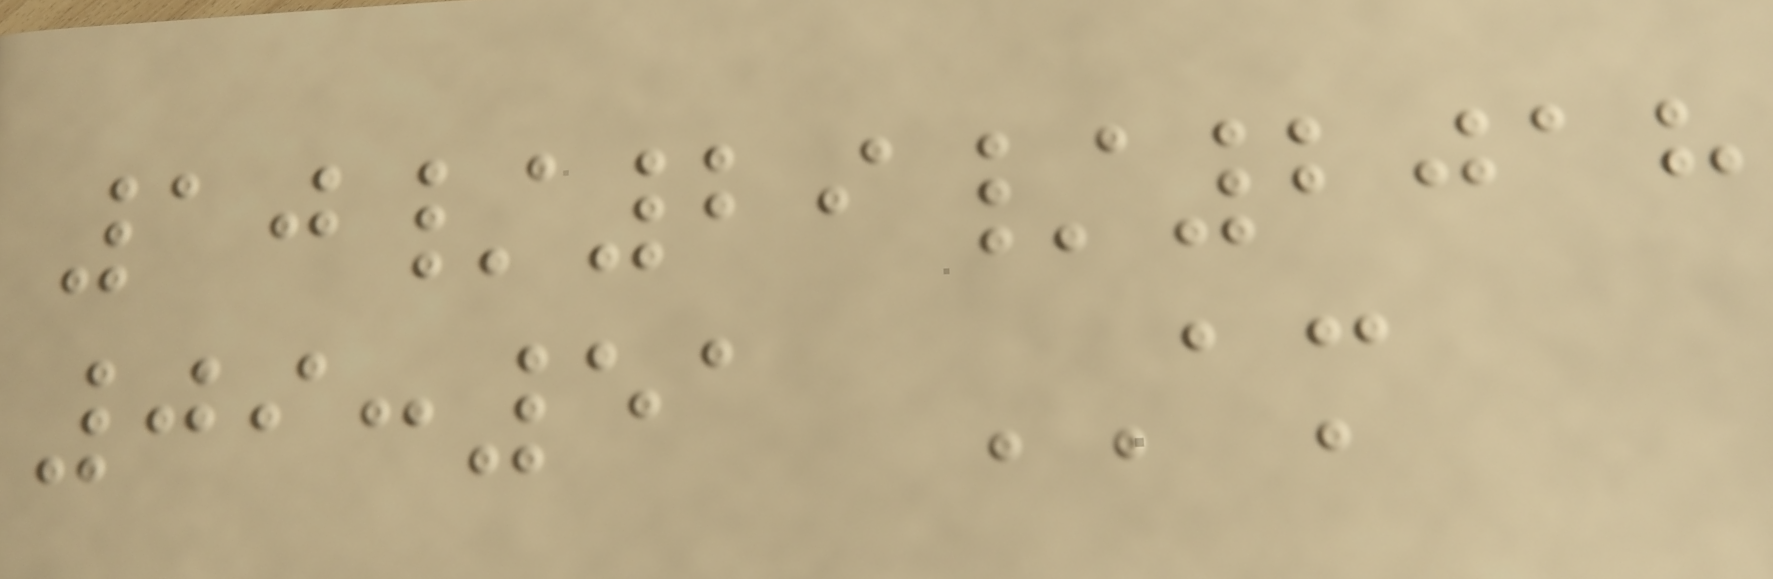10/29/2018
09:51 AM
